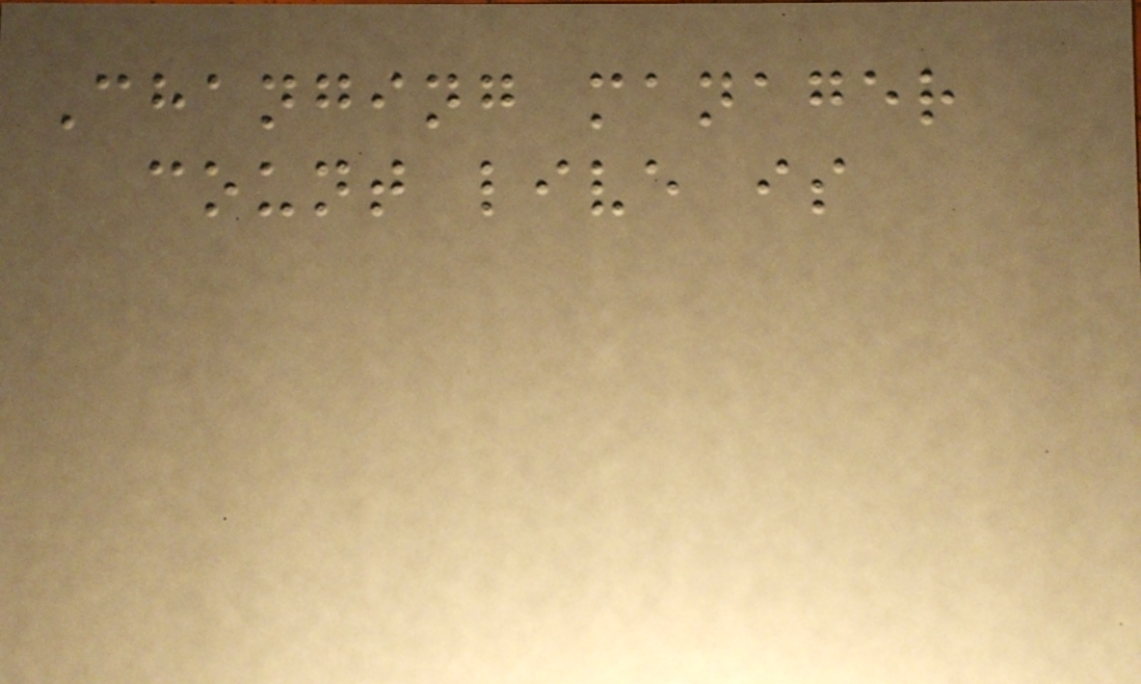Changing manager
count live is
